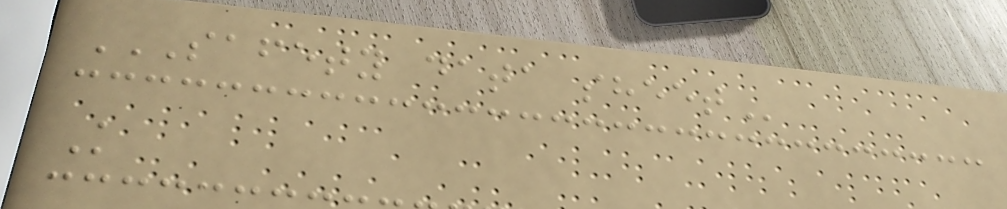SAFETY DATA SHEET
K
